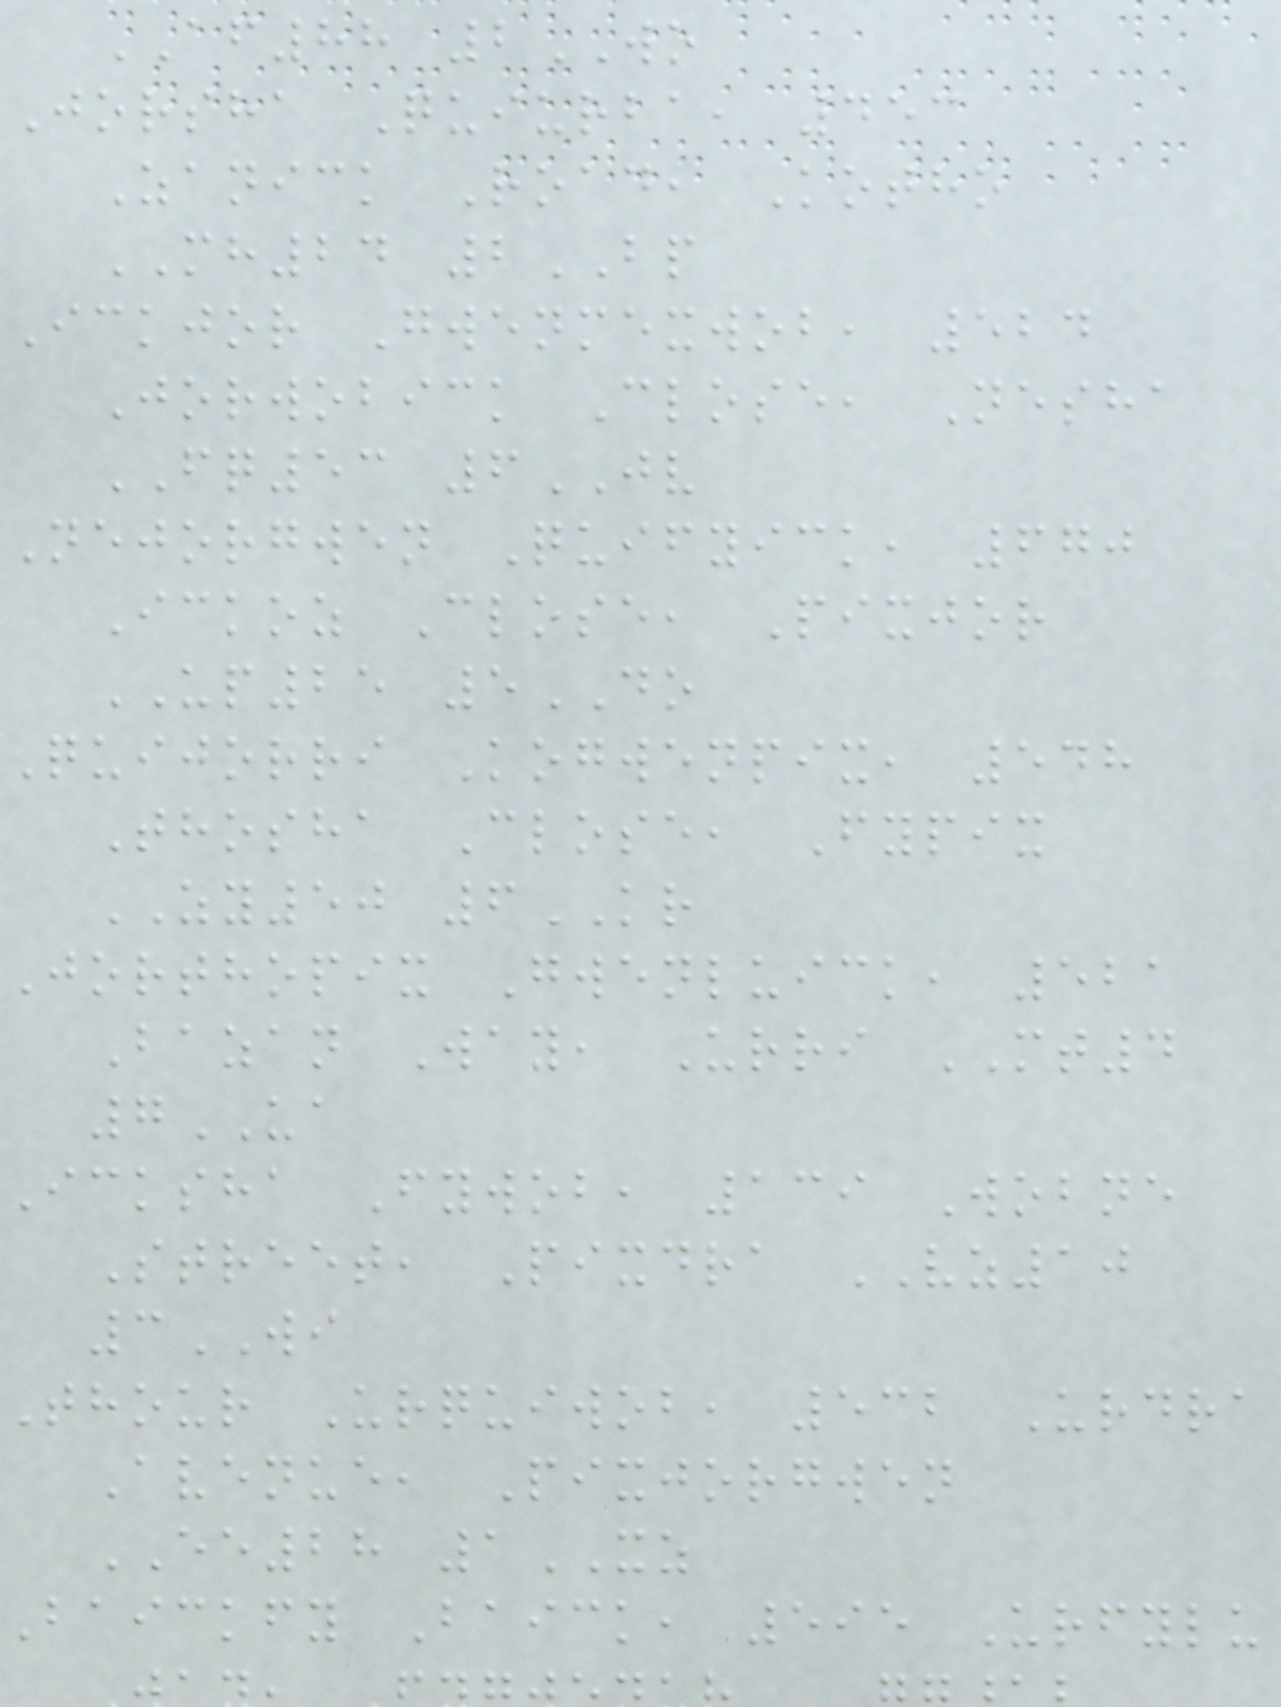AF88 2WO
Jorsha Quiurba, 453
Zanick Road, Kotho
MH24 2BP
Ickjor Gwenmexwob, 524
Jorwobick Close, Nesha
FQ53 6JV
Nejorgwen Quifyick, 670
Ickoz Close, Pixjor
UP25 5DO
Quijorri Kogwenpix, 548
Thosha Close, Fypix
ZY50 6KR
Jorthopix Gwenluick, 521
Bazan Way, Urri MT4
7UA
Icksha Fywob, 139 Wobne
Street, Pixdra VZ10
3WI
Thour Urquiwob, 532 Urdra
Avenue, Pixjorgwen
EE28 1XZ
Baickfy Baick, 595 Urfylu
